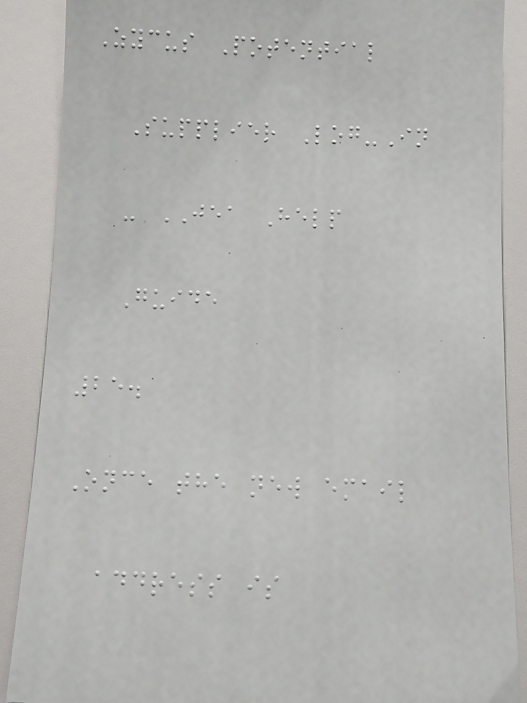Zycus Potential
Supplier Log-In
- JEA Help
Guide
25.
Once the new email
address is
